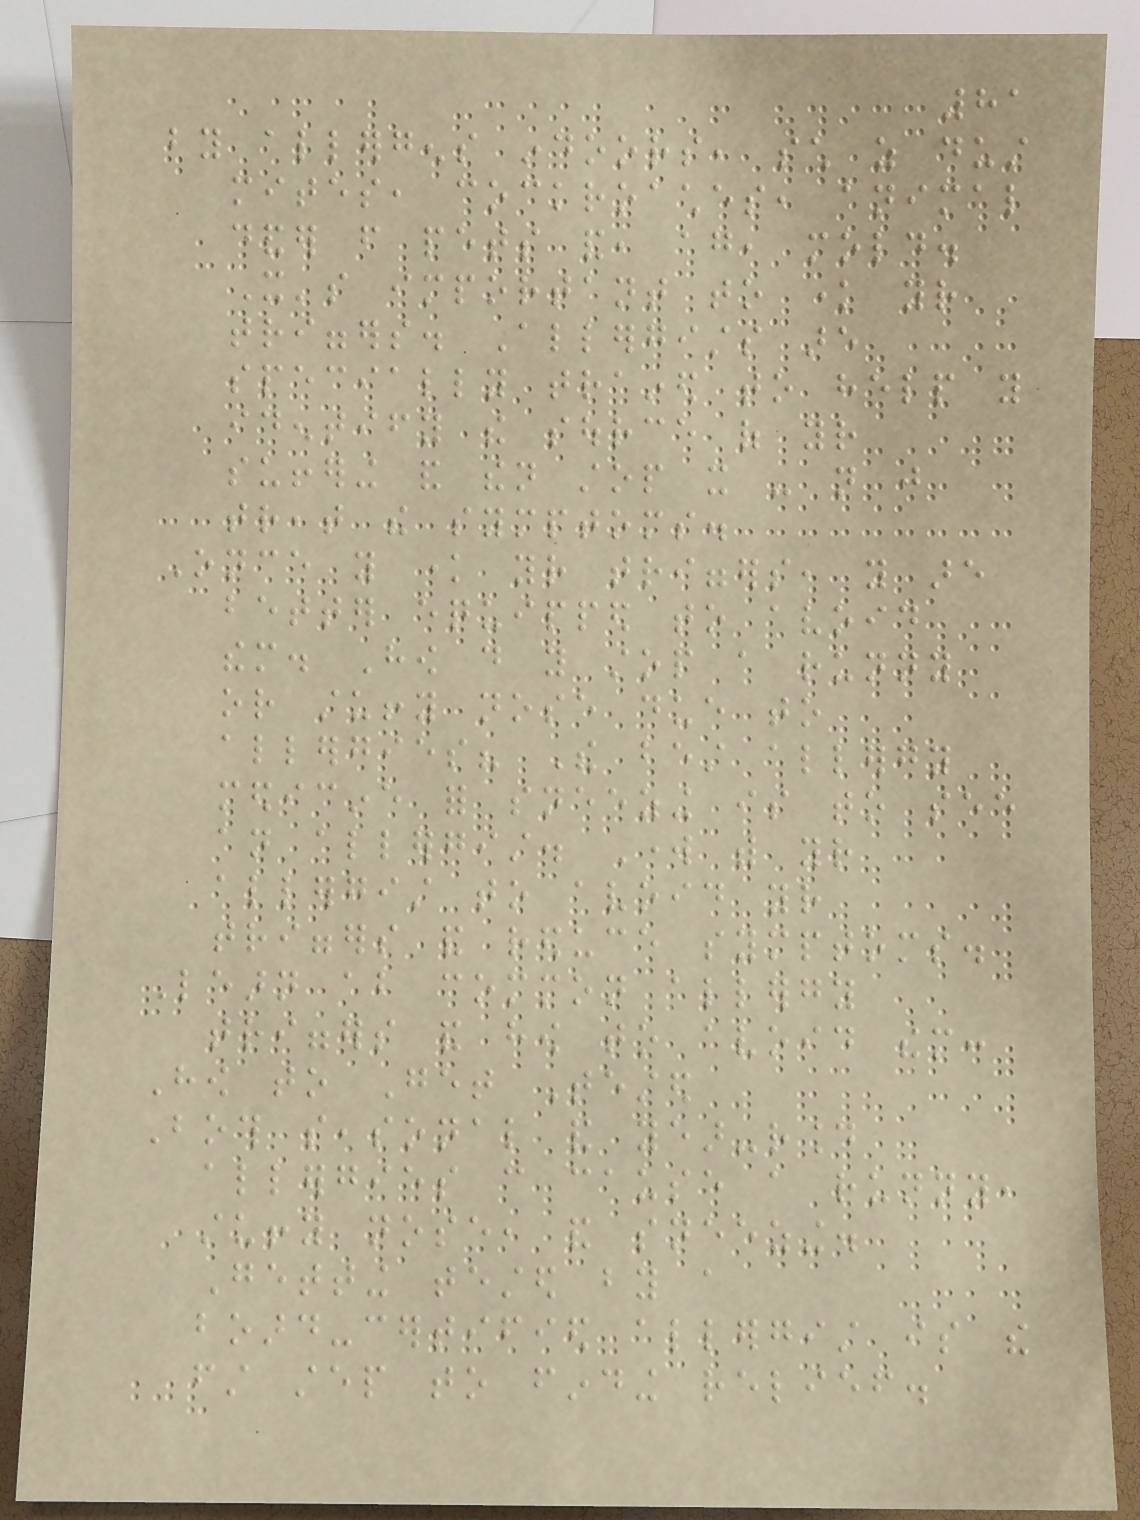81
by allergens indoors, such as dust
mites, cockroaches, animal
dander from pets and, again, mold.
It's important to know your
triggers. Allergists are
specially trained to help you
identify the source of your
suffering and then stop it - not just
treat the symptoms.
Once you know your triggers, you are
better equipped to avoid
them. How do you stop a runny
or stuffy nose due to
allergies? The best allergy
medicine for sneezing is to see
an allergist. Work with your
allergist to avoid your
triggers and reduce symptoms.
Learn about common allergy
triggers and how to avoid them:
How to Get Tested
Both seasonal and year-round
allergies can cause a runny,
stuffy nose, and sneezing.
Getting tested by a
board-certified allergist is the
first step to finding relief.
